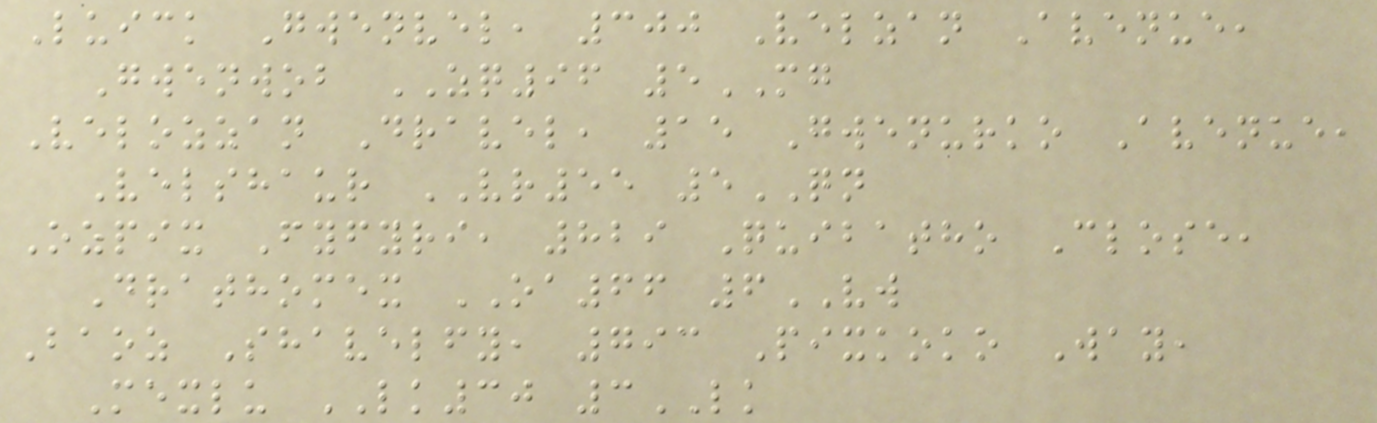Luick Gwenvel, 300 Velzan Avenue,
Gwenwob ZQ96 5MG
Velozzan Dravel, 15 Gwenurko Avenue,
Velshaur VR55 5QN
Ozpix Fyfyri, 829 Quibatho Close,
Drathomex OA66 6VW
Baoz Shavelfy, 793 Pixkoko Way,
Mexlu LK30 3LK
